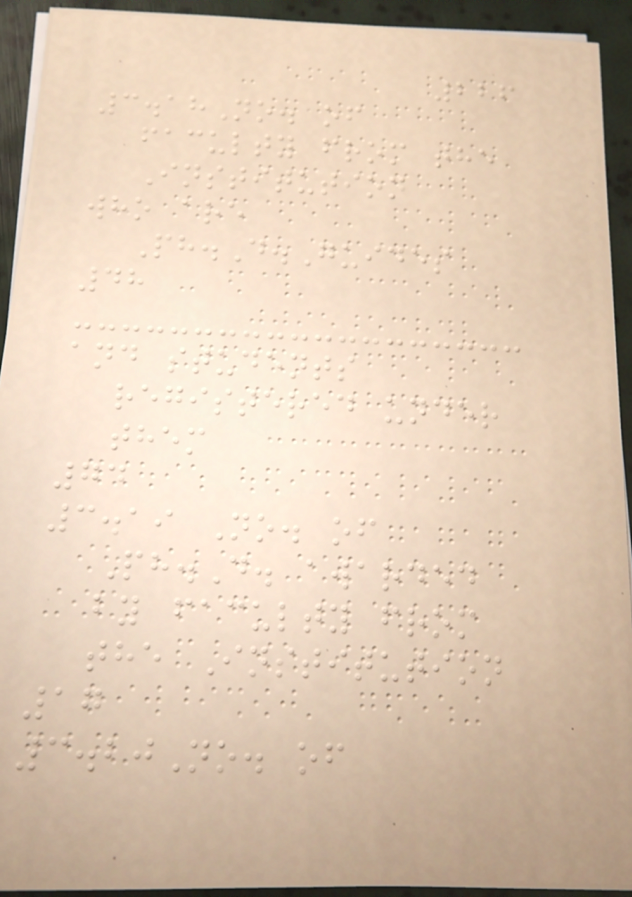226
3.18No. of
faculty from the
Institution
who are
Ph.D.Guides
48
and students
registered under
them
74
3.19 No. of
Ph.D. awarded
by faculty from
the Institution
17
3.20No. of
